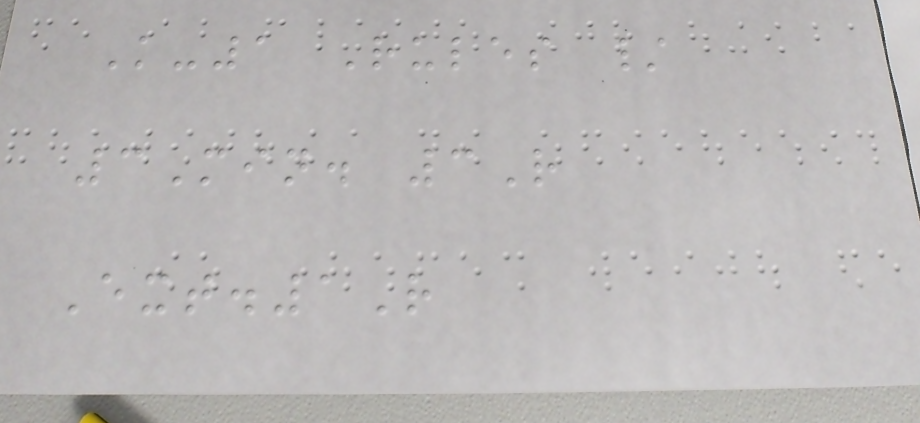K-1 Rules /
3Min. 3R
Ext.1R
